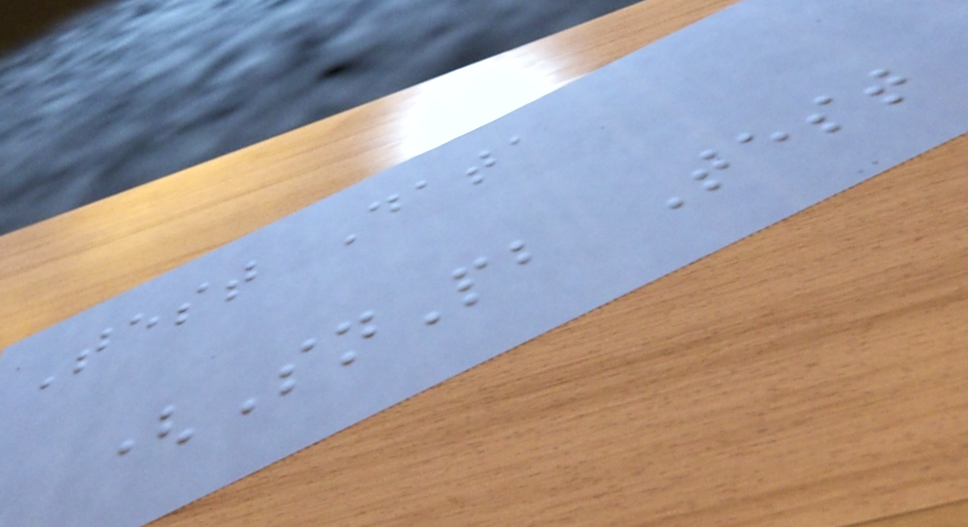Test Data
(SnPb Test
